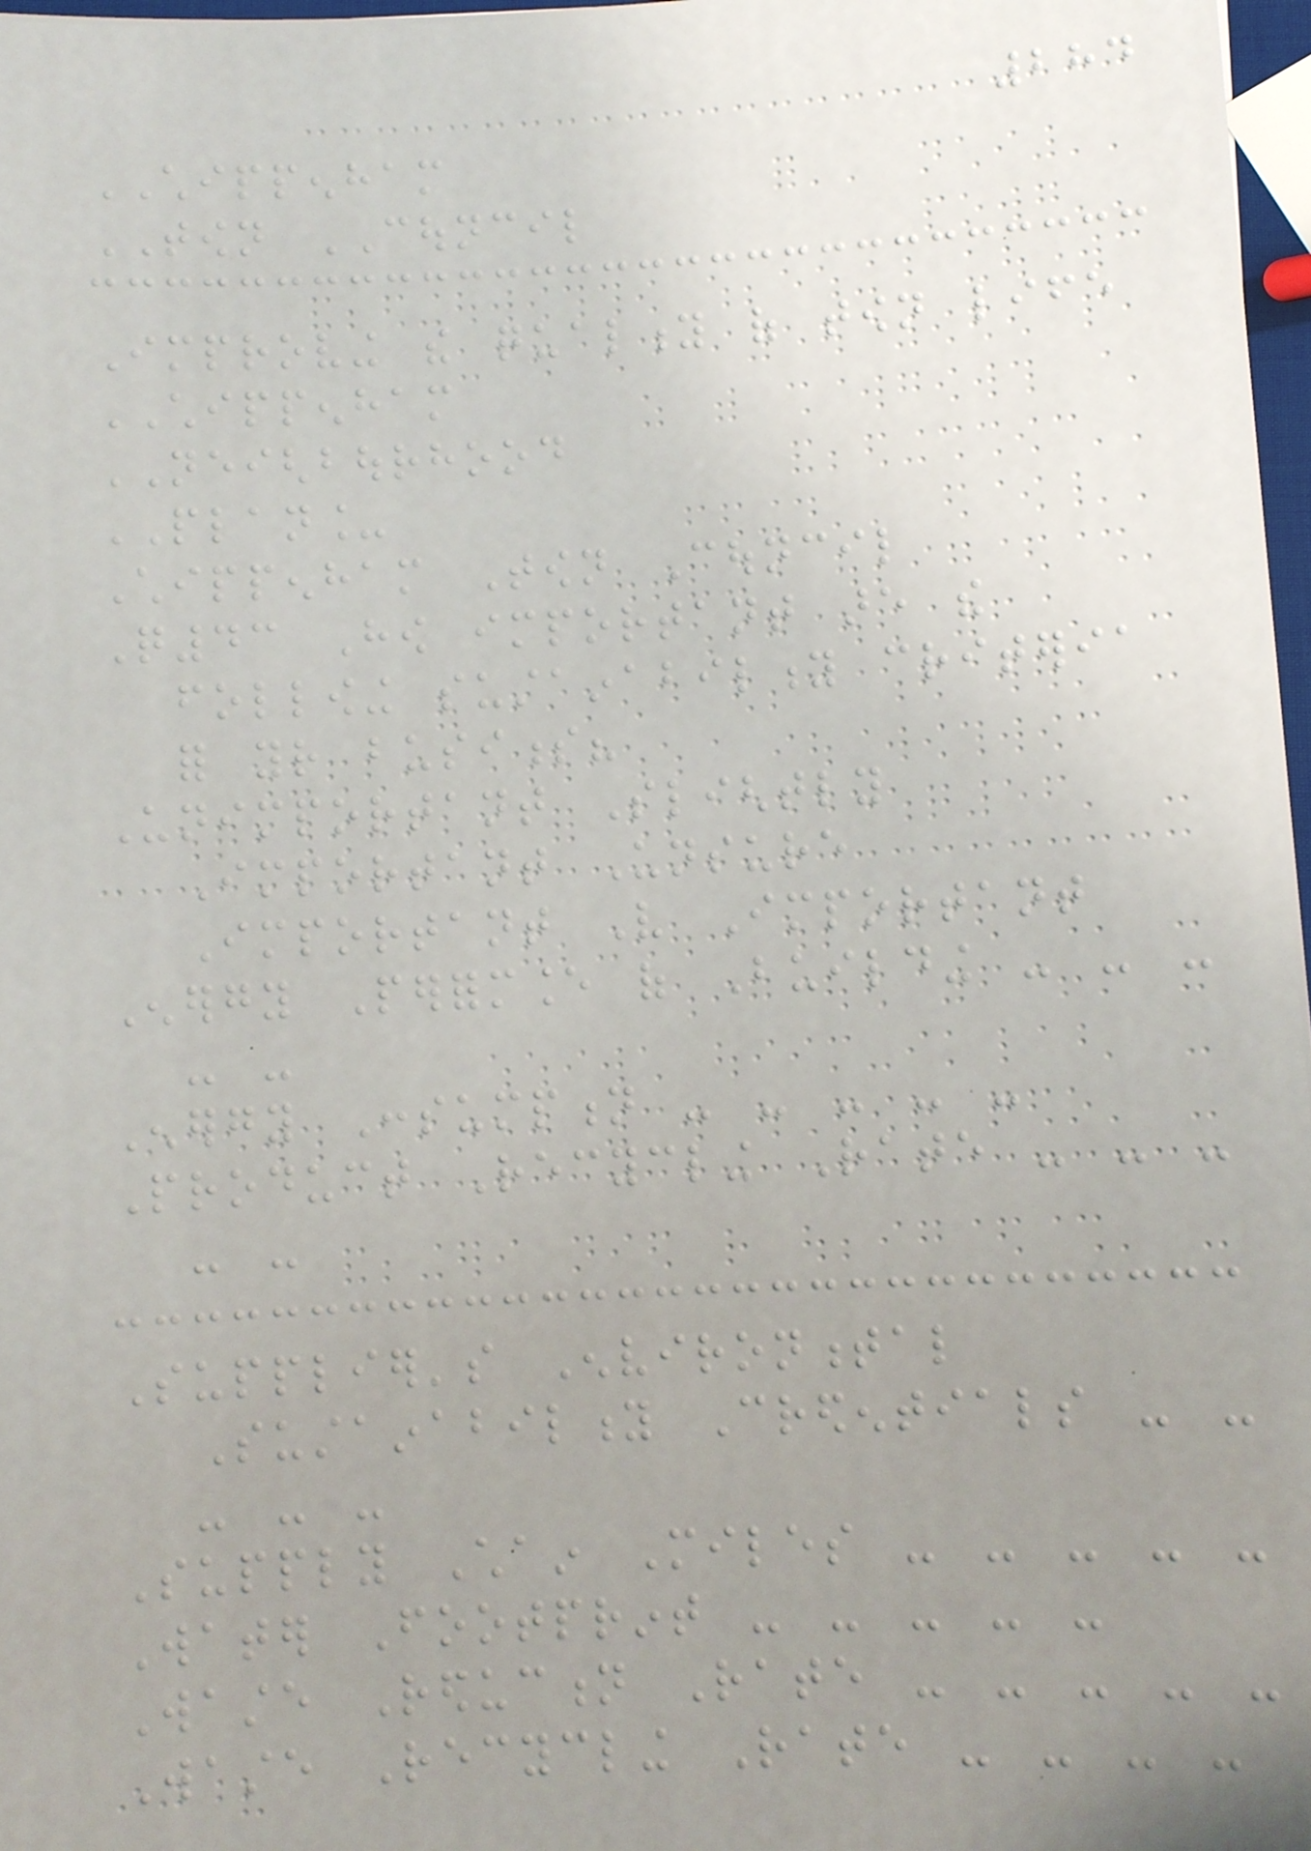284
CHIPPENHAM
TOWN COUNCIL
Improving the quality of town life
CHIPPENHAM
NEIGHBOURHOOD
PLAN_
Chippenham Town Council
Q43 How important are the
following sustainability criteria
for your business?
Unimportant Slightly
Important Unsure
Important Very Important
Energy Performance of Building - - -
- -
Energy Consumption - - - - -
Product Recycling Rate - - -
- -
Supplier's Environmental
Sustainability Credentials - -
- - -
Supply Chain Miles - - - - -
Water Footprint - - - - -
Waste Reduction Rate - - - - -
Waste Recycling Rate - - - -
